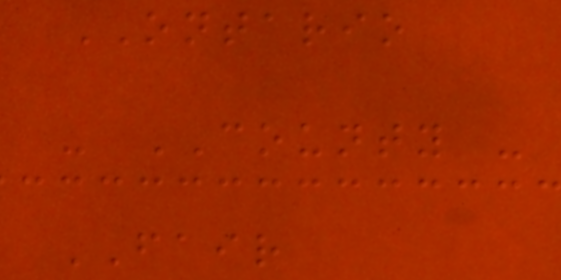ONTARIO
- COUNTY -
FAIR
